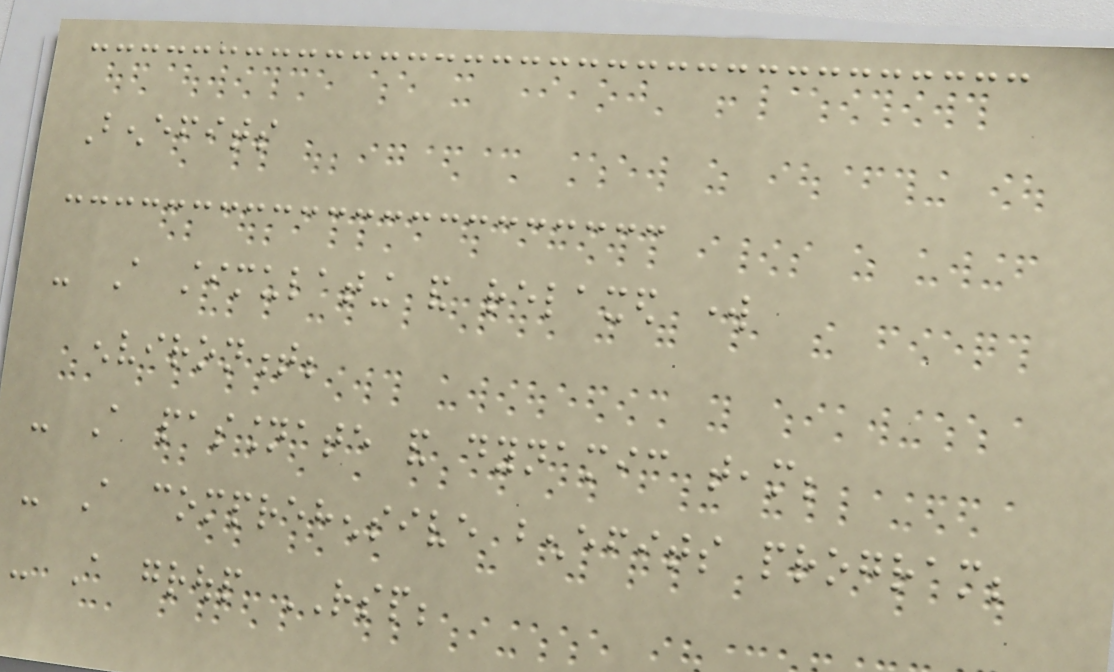Benefits
- A stimulating and relaxed work
environment;
- A passionate and dynamic team;
- A comprehensive benefits program;
- A group RSP;
